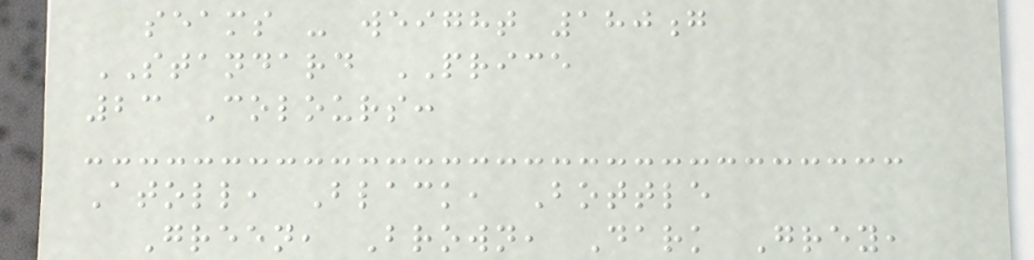seams - weight 180g
STANDARD PRICE
23 Colours:
Atoll, Black, Bottle
Green, Brown, Dark Grey,
